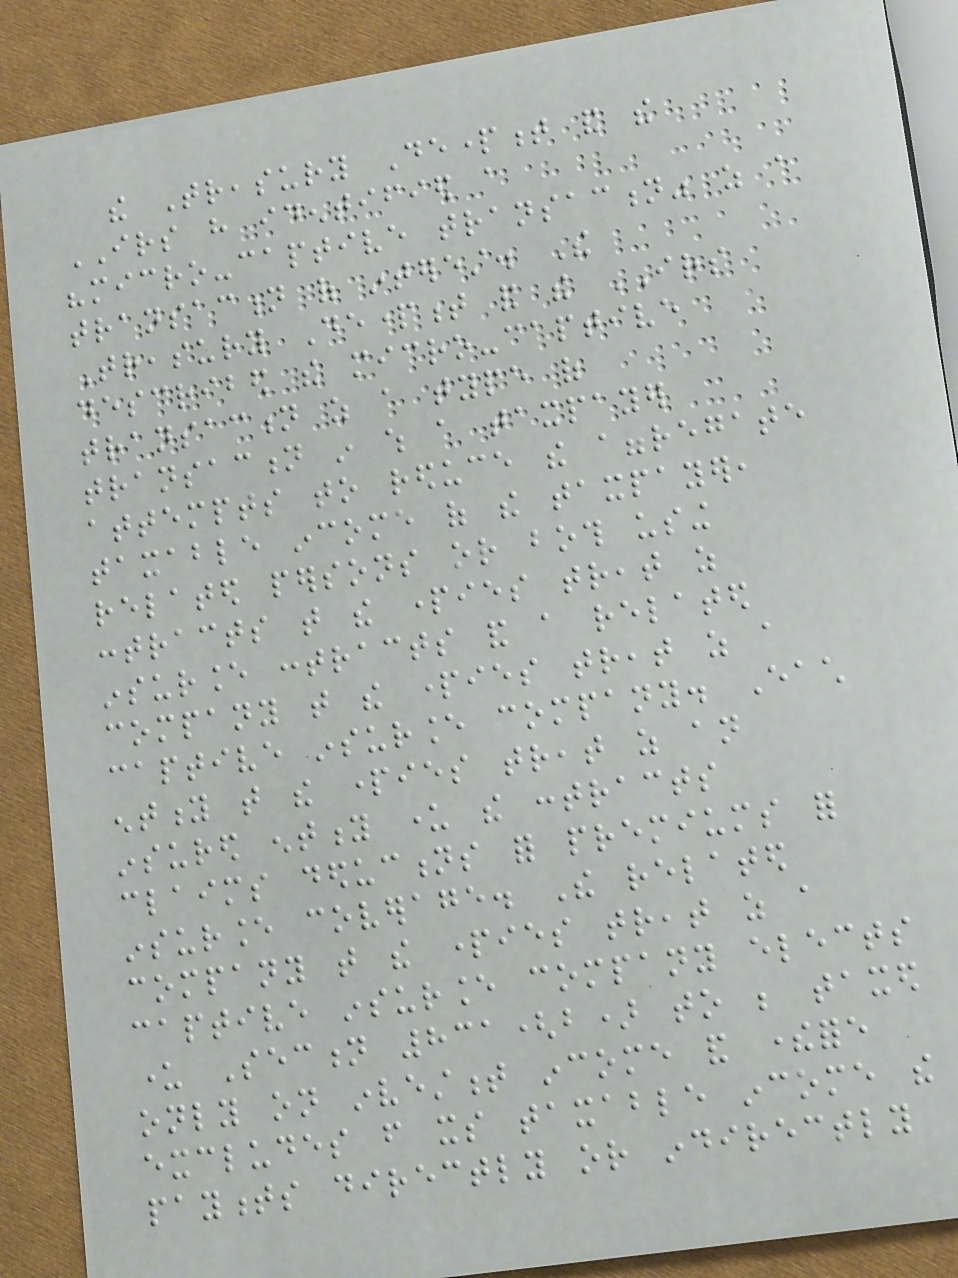the Treasury Department and the
IRS have identified a
"micro-captive transaction" as a
transaction of interest. The
Treasury Department and the IRS
described the micro-captive
transaction as a type of
transaction in which a taxpayer
attempts to reduce the aggregate
taxable income of the taxpayer,
related persons or both using
contracts that the parties treat as
insurance contracts and a related
company that the parties treat as a
captive insurance company. Each
entity that the parties treat as an
insured entity under the contracts
claims deductions for premiums for
insurance coverage. The related
company that the parties treat as a
captive insurance company elects
under Section 831(b) to be taxed
only on investment income and therefore
excludes from its taxable income the
payments directly or indirectly
